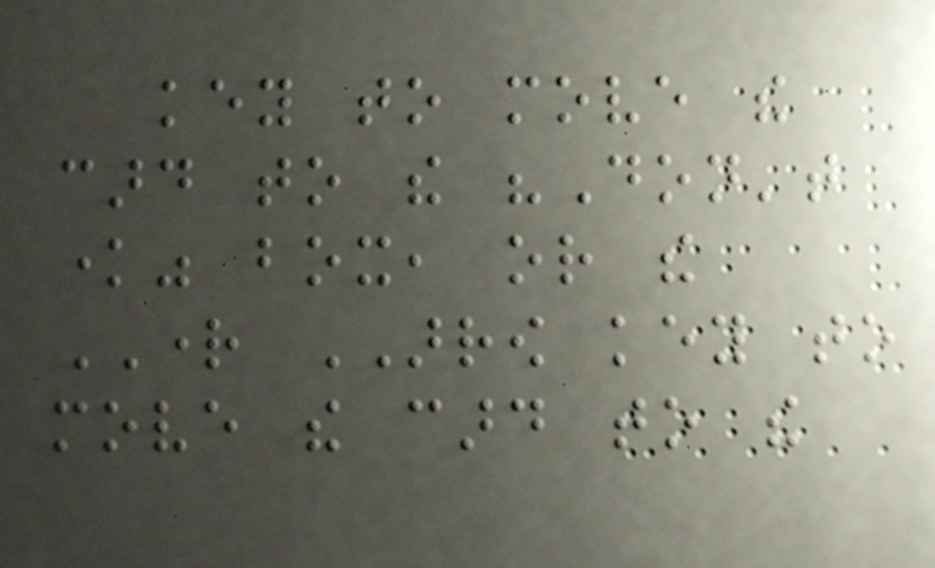key to move the
card to the "Don't
know" box, or the
RIGHT ARROW key to
move the card to the
